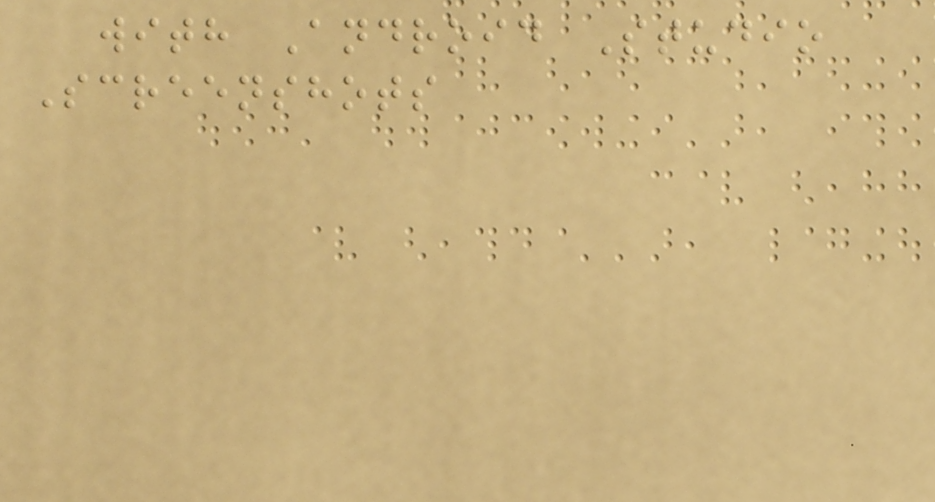with Android Studio
Screenshots
